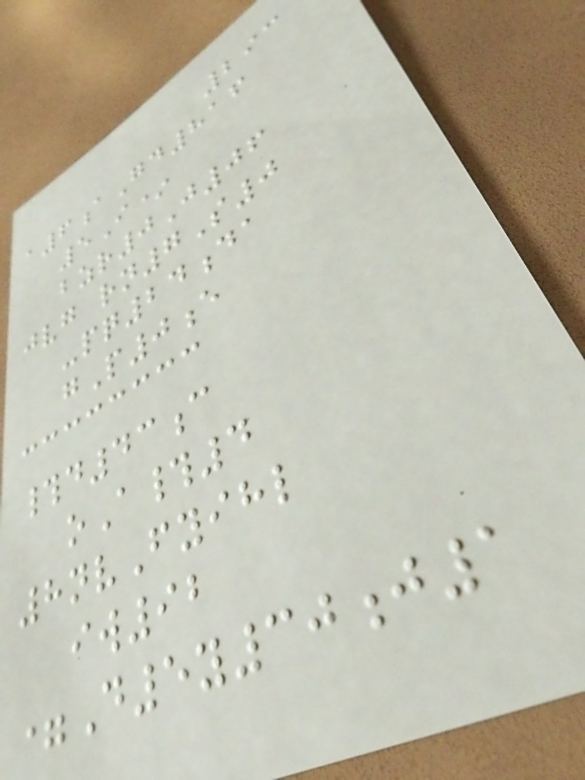293
a6aGd816
5I*
bzr0J06
jvg rn7S0
-pq24da
gP0e
#d43c
oA#4
8nvFyihl
iw92
=D5y30j1
